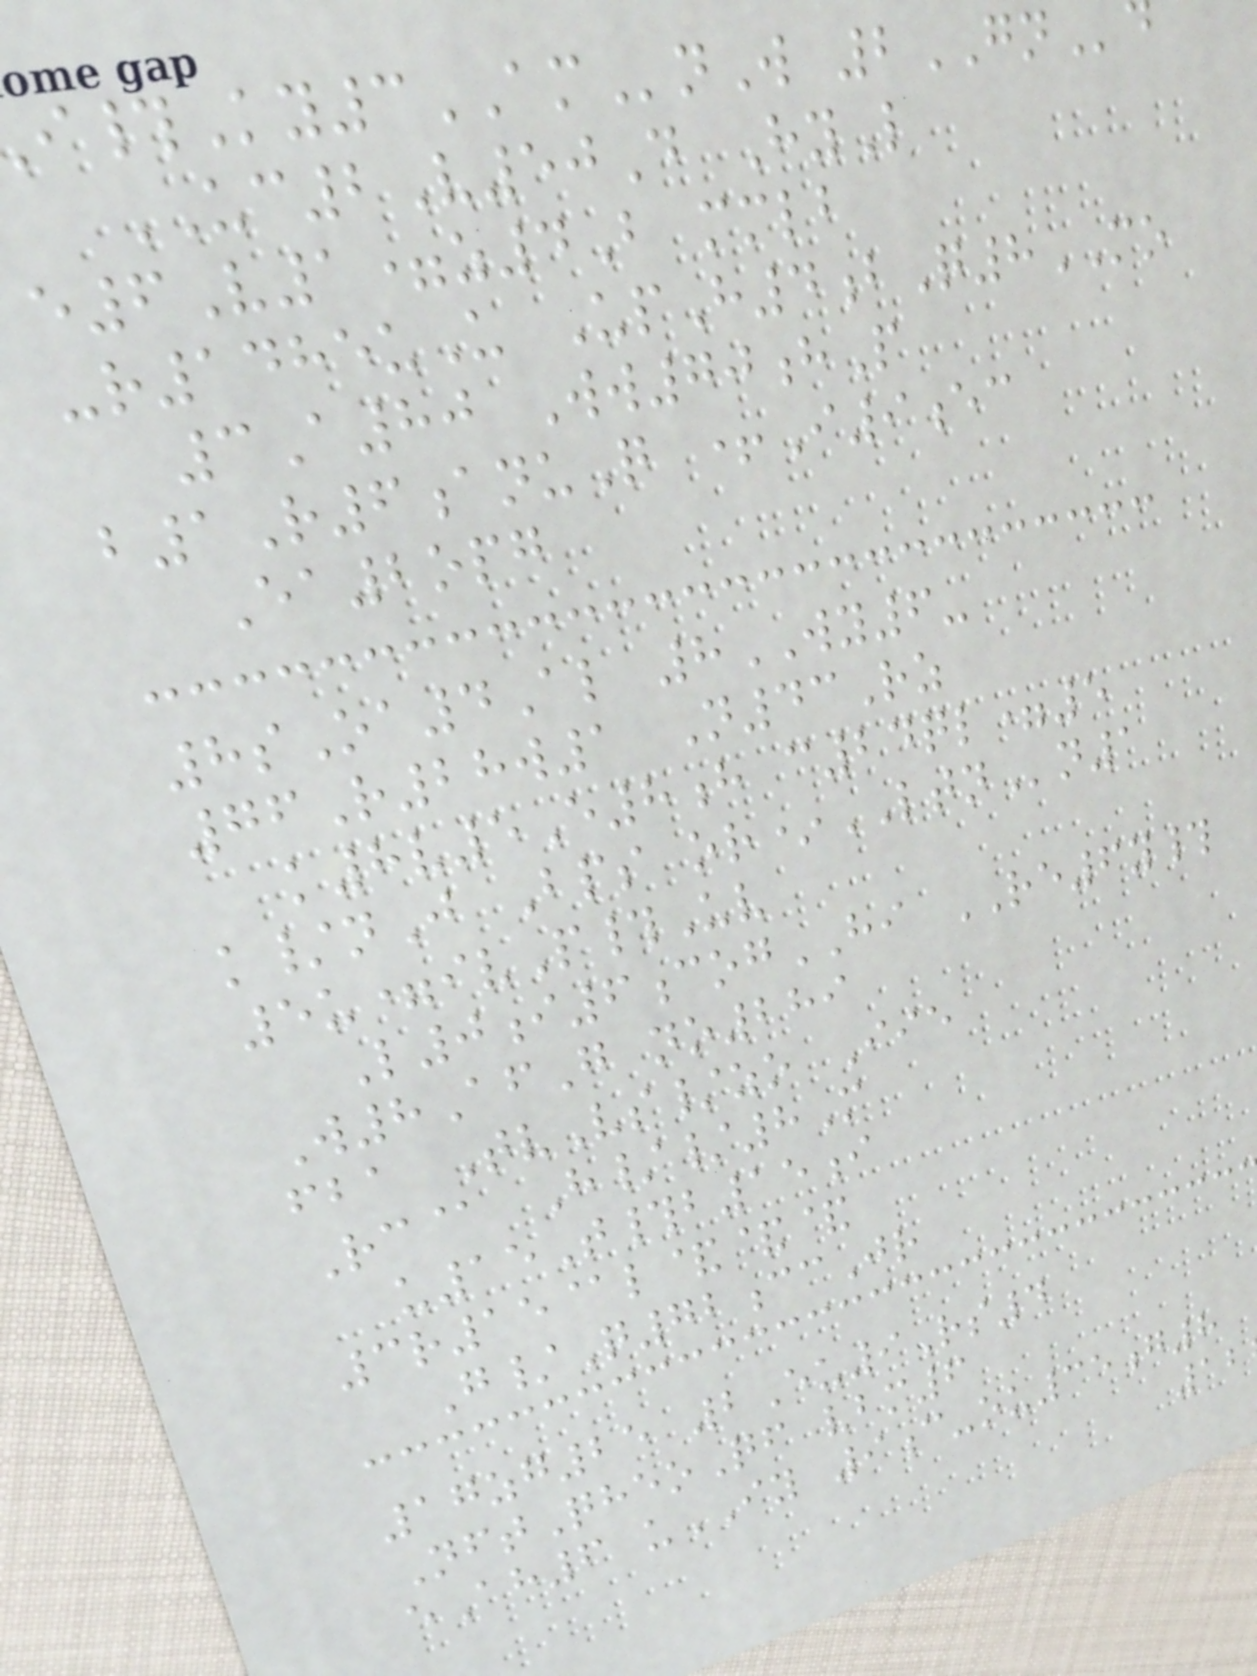#Ky3AMnW 2GN
UC2V50D HyL
e6V1=z4B mmlb
-r1485uU UpH4bQ8MO
3A80 Ww70hP
b1R6anuQ +I9ec
Ea2opg
8sOa4Al 8WY6-
76R28w1 N43Rz
k8v5E8h c24ql=5
k/nJ Bps or*LTNn1
5u=ivP#Uv
L0i6cogHI RE6y#
W8AfG no289
fba TvVs/zo Iie
Rc@ H//8M
u15T#b15i
3r15@l&&&
G/Q72ccJr
17zg25 2Eu9Rs4
NftQheoQf vbm6
eAh6 uIY 9c-ou35g8
